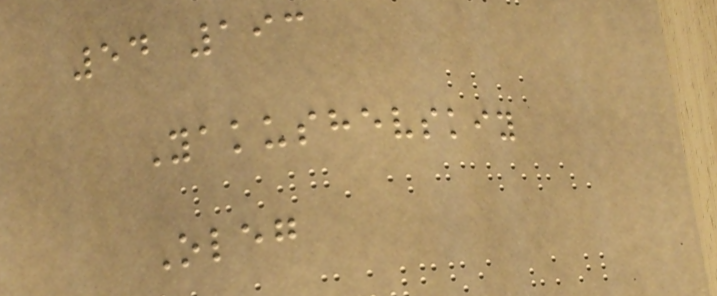54 193
Yakushevskiy
Oleg
